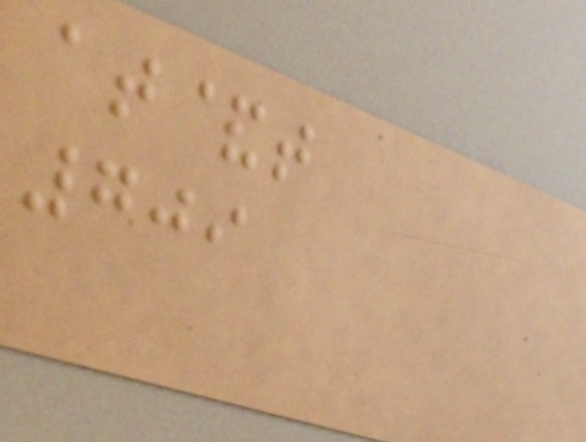at&t
709
